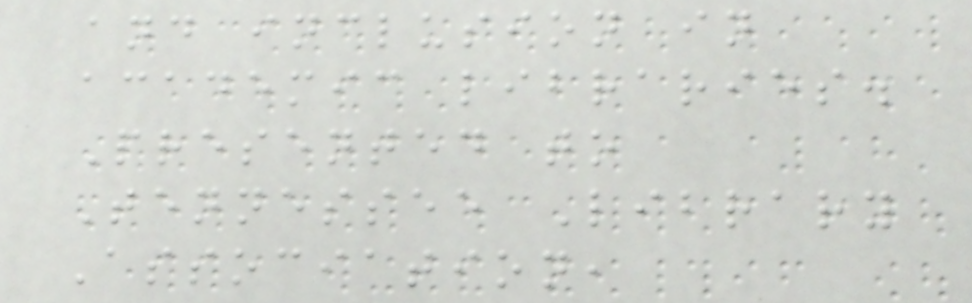and inclusion in
academic libraries.
Presented to
Tennessee Library
Association,
